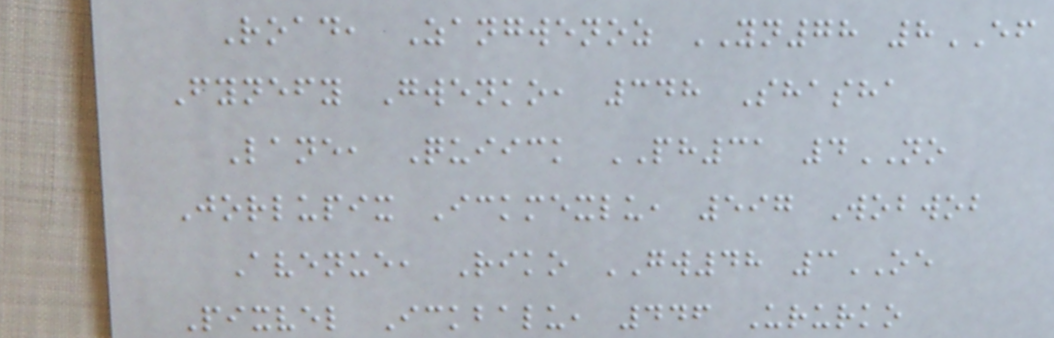Road, Zangwenoz YN78 8EF
Fynefy Gwenko, 348 Shasha
Lane, Quiick PH31 4NO
Jorlupix Ickmexlu, 597 Wobwob
Avenue, Riko GW48 3OE
Pixvel Ickbalu, 446 Ururko
